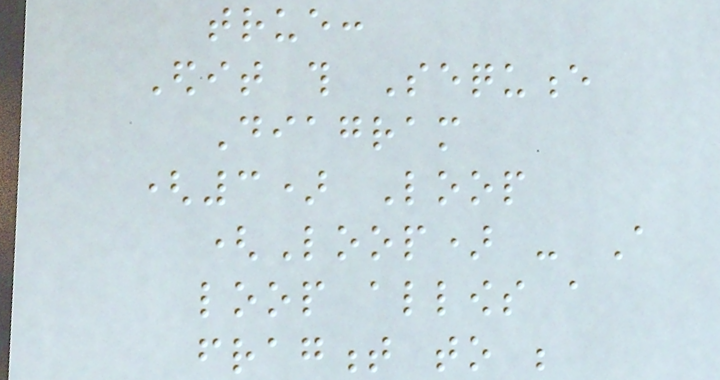true:
Edit this Sequence
Diagram
(3) Loop
(Loop) - A
loop allows a
fragment to be
